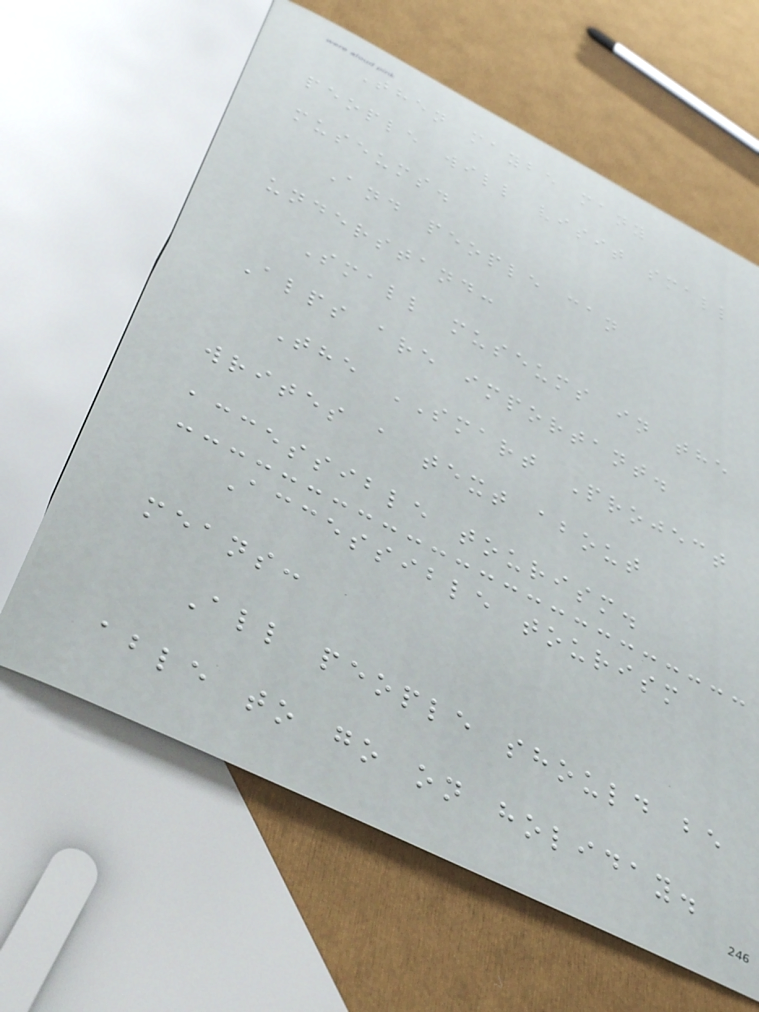Then maybe many
people will visit small
museums.
And people can
understand:
Small museums in the
Alps are important.
The SMART Project
writes a text about
accessible tourism.
Accessible tourism
means:
All people should be
able to go on holiday.
